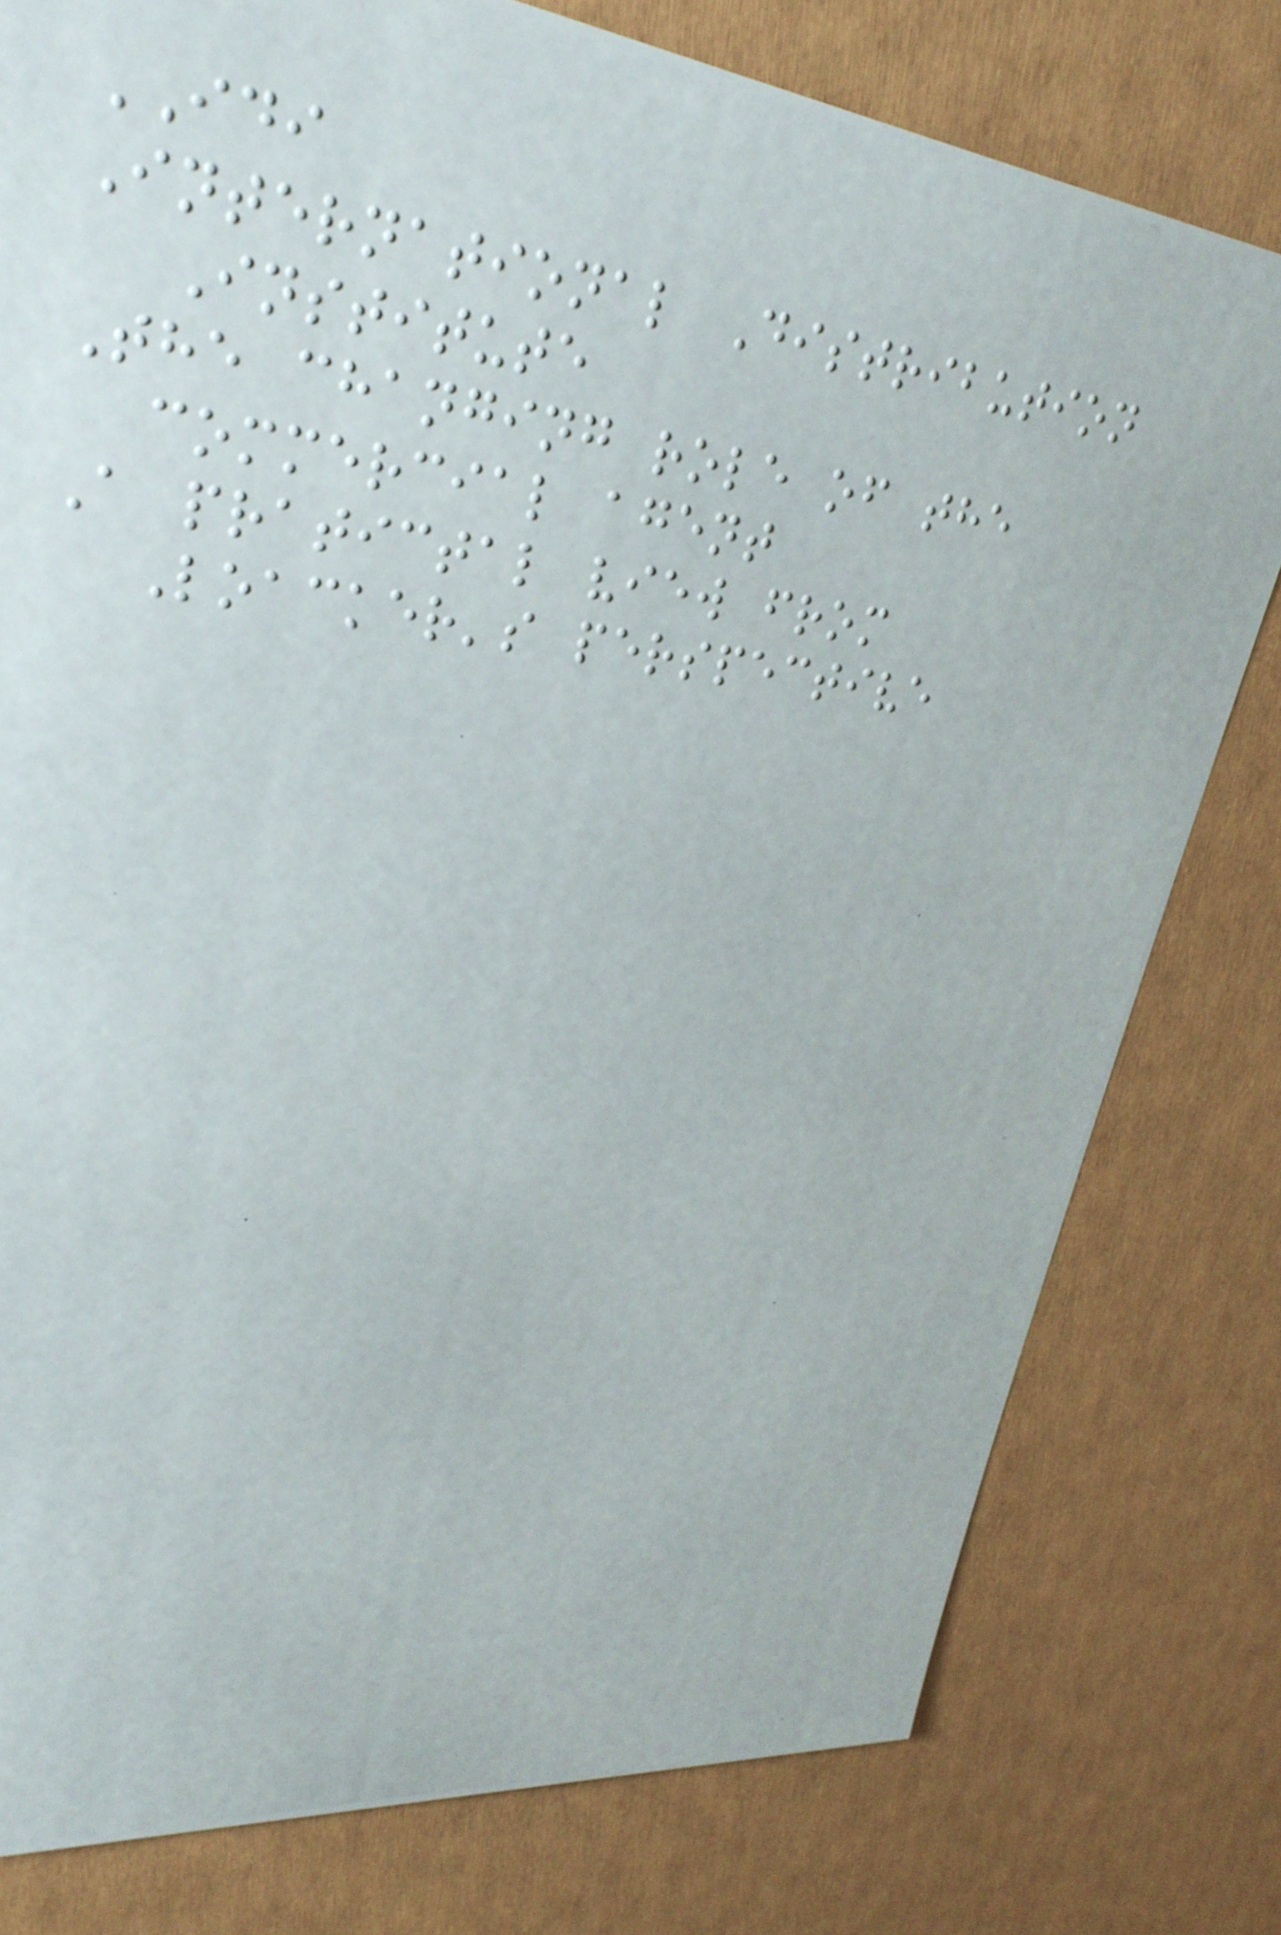IDI
International Distribution
Institute
The changing role of the
commercial agent
A pratictal view from
Loacker's perspective
